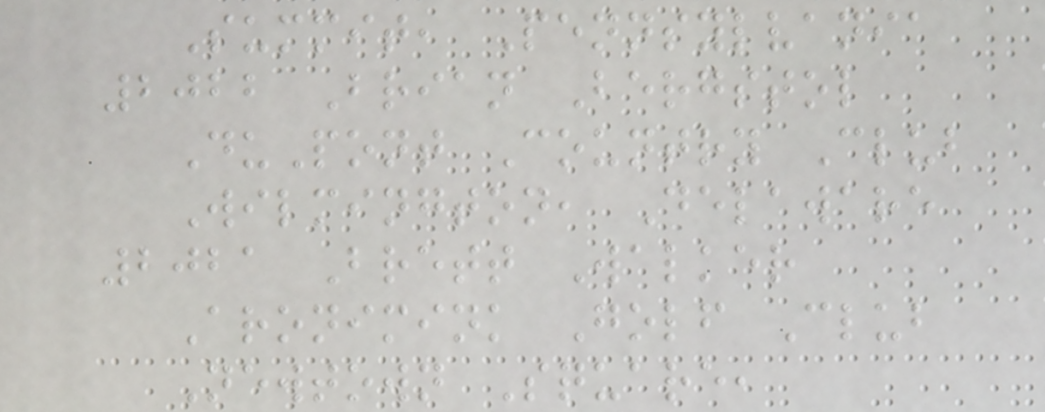Summit, Pennsylvania
2022 Brian Bergstol
DuPont Country Club
Wilmington, Delaware
2021 Brett Walker
Aronimink Golf Club
Newtown Square,
